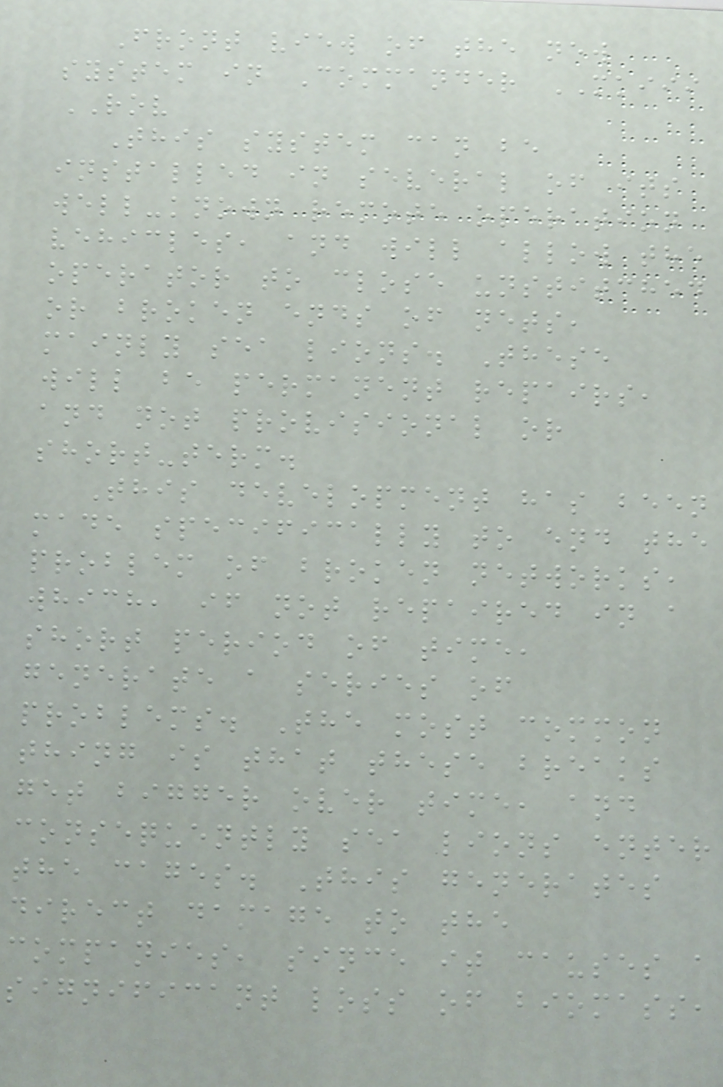Front view of the new
system in Commander MKIII
ROV
This system can be
installed in several of its
well-known remote operation
vehicles, and will allow the
operator to close unstitched
or broken ends of nets,
mainly sea lions. These
will be permanent repairs,
and not provisional or
short-term.
This development has been
made specifically to end the
problem of broken networks,
which, if not repaired in a
short period of time,
generate a series of
problems. The most common
thing is that these breaks
get bigger over time, and
consequently sea lions enter
the cages. This generates
direct damage to the
companies, since it causes a
significant loss of biomass,
